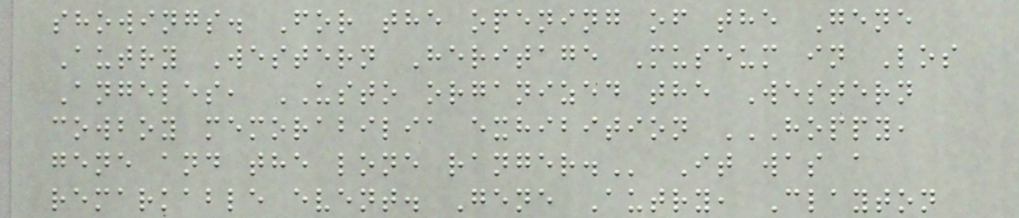showings. For the opening of the Gene
Autry Western Heritage Museum in Los
Angeles, USTO organized the Western
cowboy memorabilia exhibition HOPPY,
GENE AND THE LONE RANGER. It was a
remarkable event. Gene Autry, Clayton
